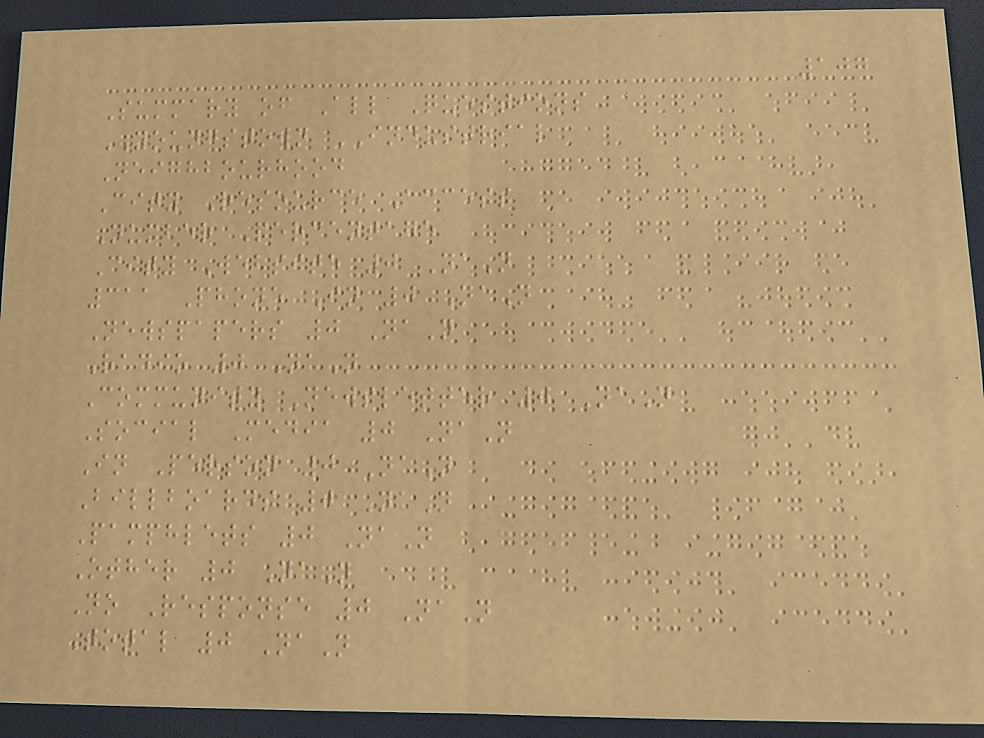107
Summary of All Questions
YOUNGSTOWN INDUSTRIAL
Neighbourhood
City Resource Access
Number Percentage
City Website 0 NaN
311 Phone In 0 NaN
Newspapers 0 NaN
Radio 0 NaN
Community Newsletter 0 NaN
Social Media 0 NaN
In Person 0 NaN
Billboards 0 NaN
Pamphlets 0 NaN
Other 0 NaN
No Response 0 NaN
Total 0 NaN
